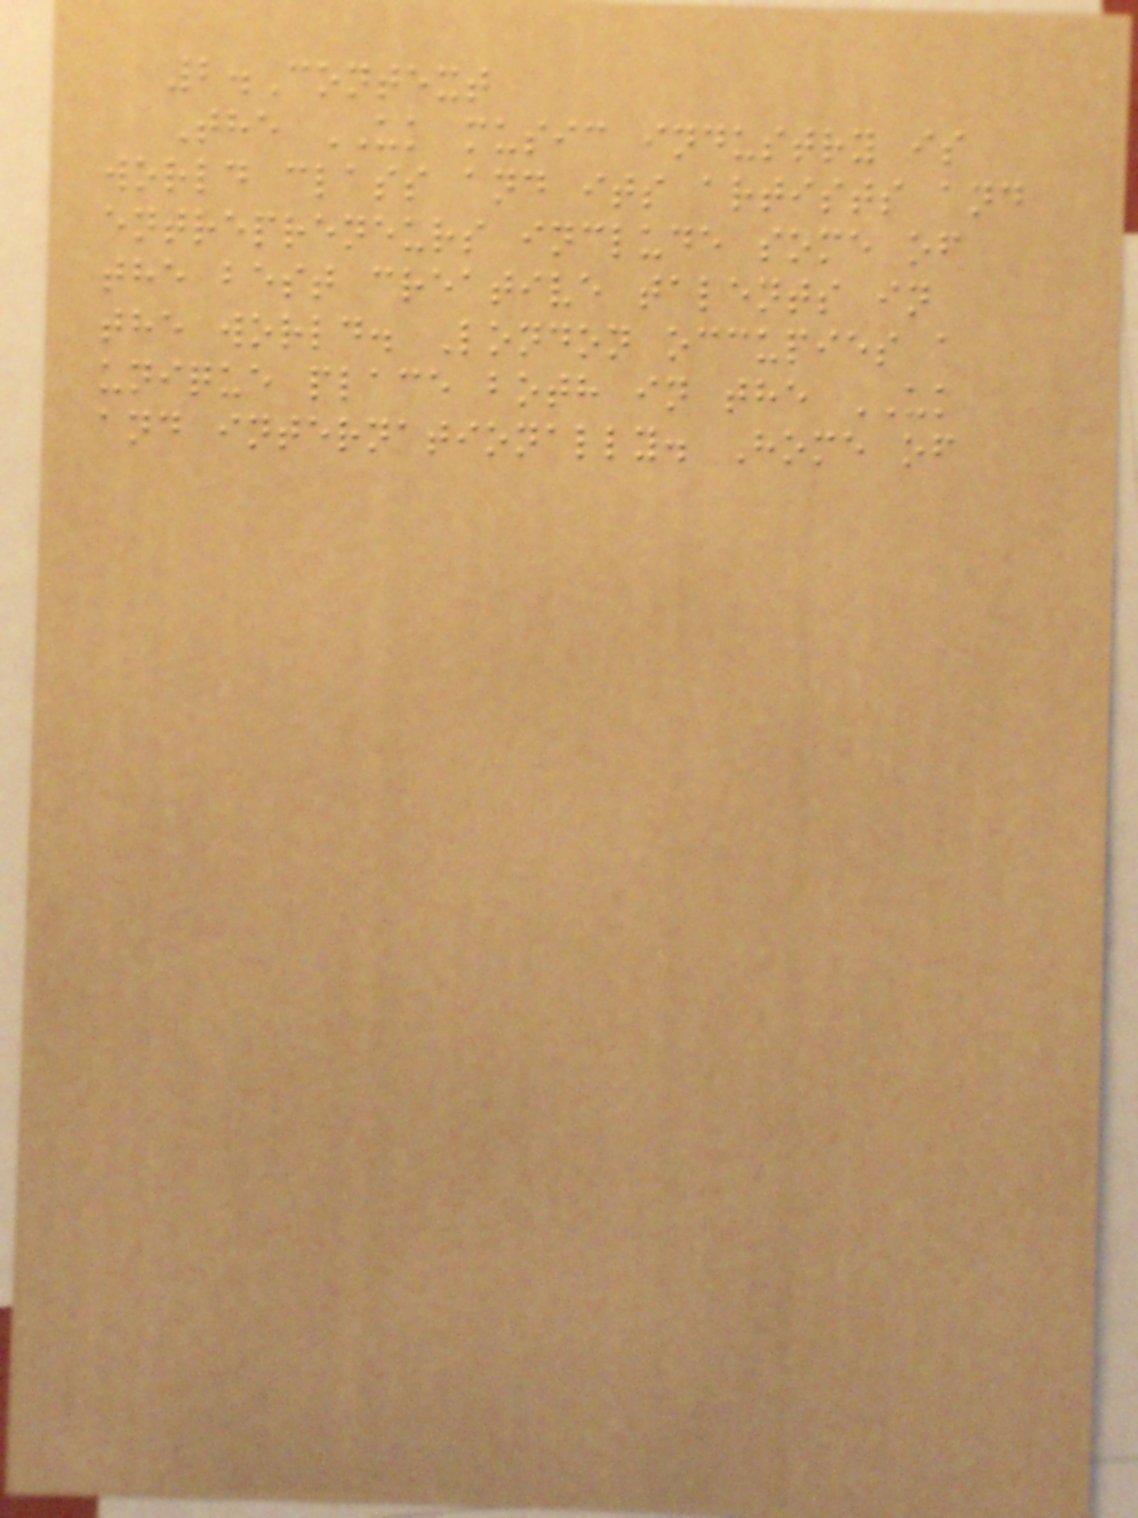2.Context
The UK music industry is
world class and its artists and
entrepreneurs include some of
the best creative talents in
the world. London occupies a
unique place both in the UK
and internationally. Home of
